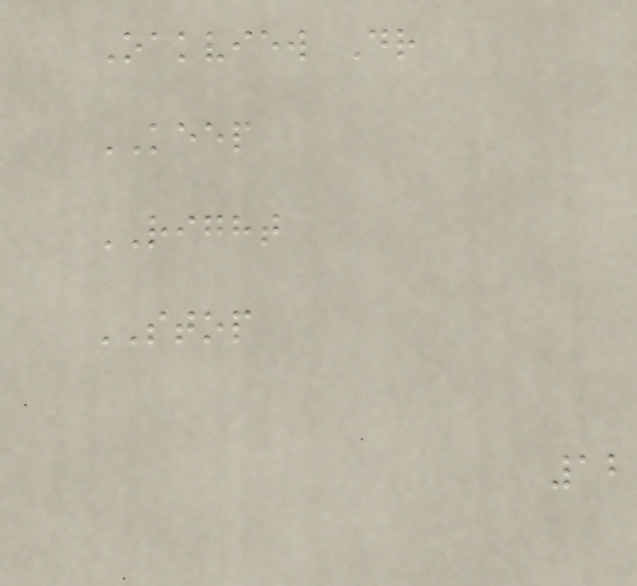Oakview Dr
KEEP
RIGHT
STOP
12
